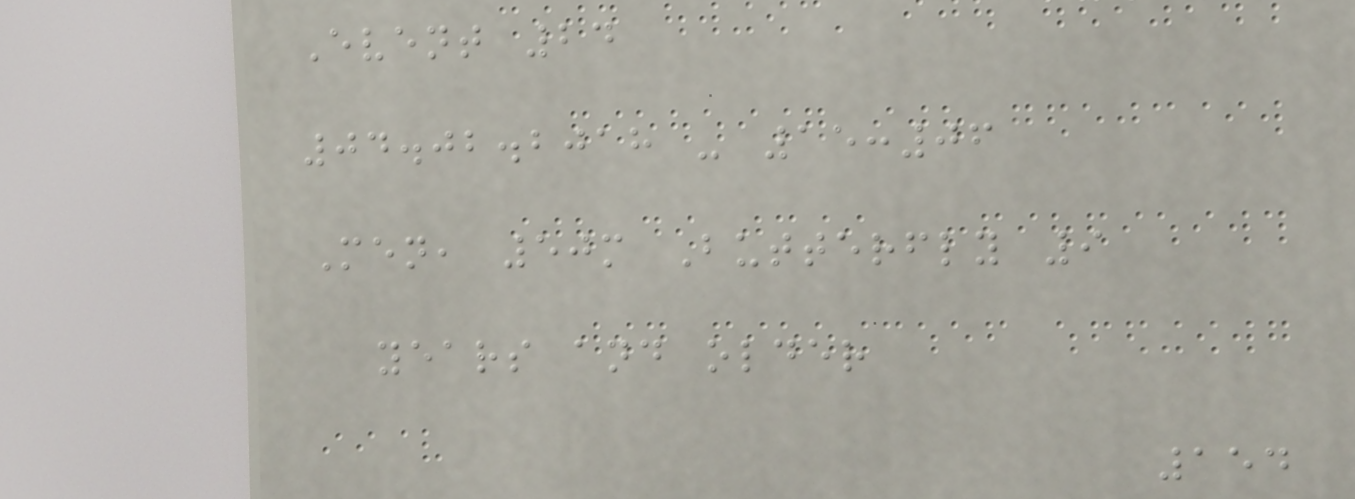Event 24
04.02.2018 - 15:06
Men, 50m Butterfly 9
years and older
154
